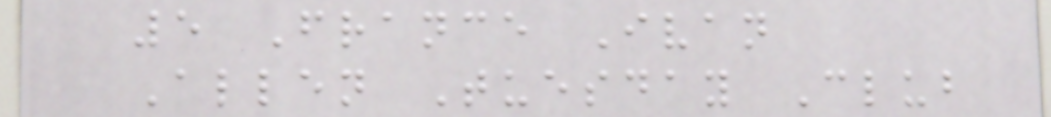5 France Ivan
Allen Tuesday Club
